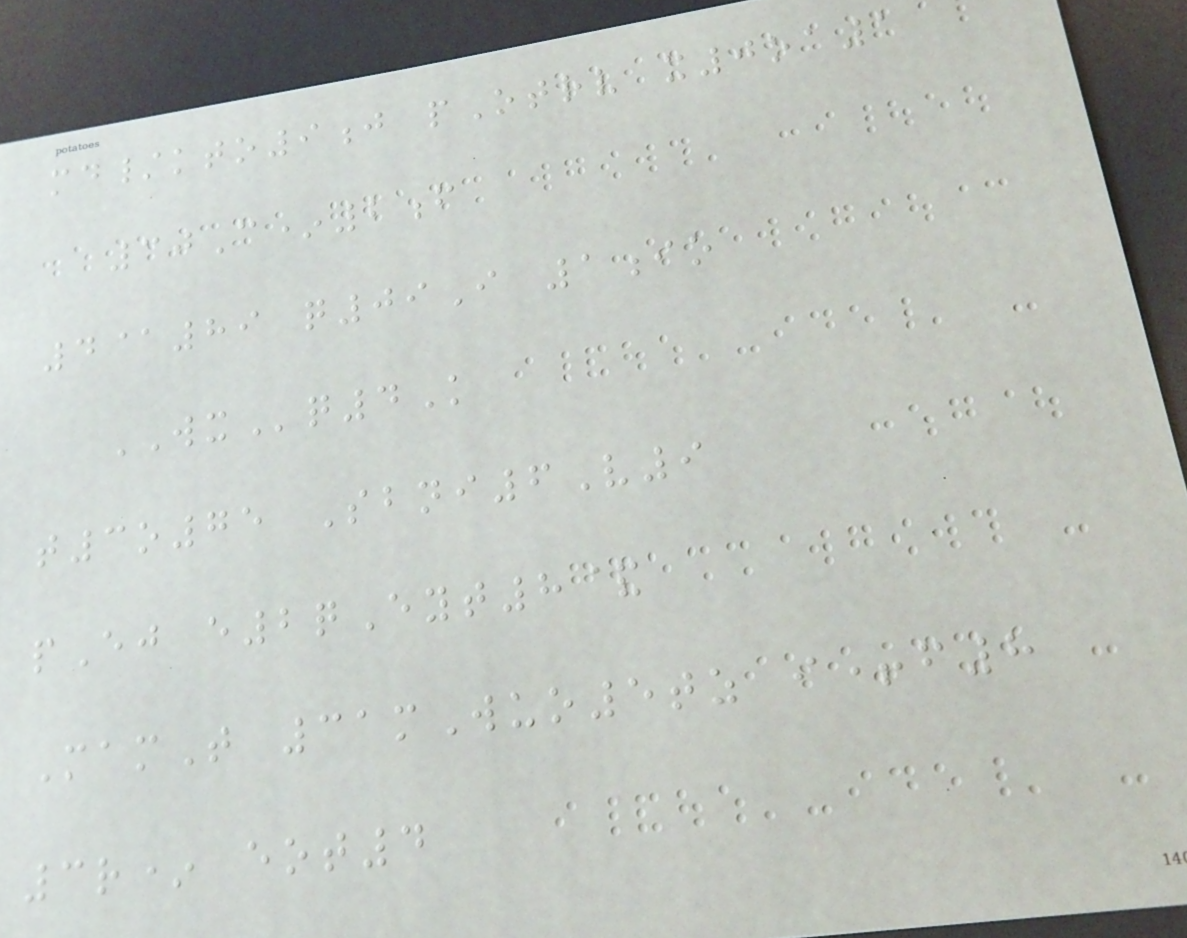md/kto9j pOtrv x0oa1
30C*2f
4@89 q09I 1io
WXq4K
t3o75 Sbni6V9
pEj e2qEyt8&
MamT 31mWuo5tz i+f8
3r* eot4
